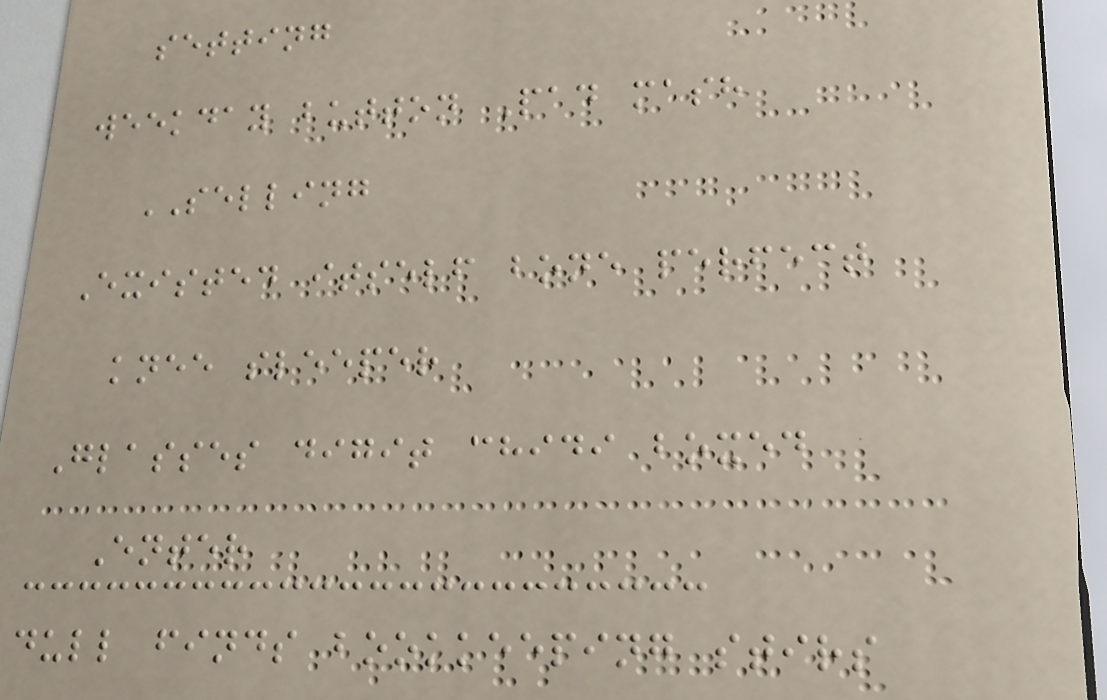setting
weekday button Pad mash
SELLING
Existed itself bone perfect
knee sleeper
Glasses digit chidi boxed
Enter
dull finds bookkeeping stirs
